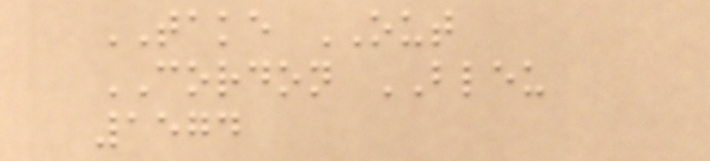TAKE OUT
CORDON BLEU
1574
